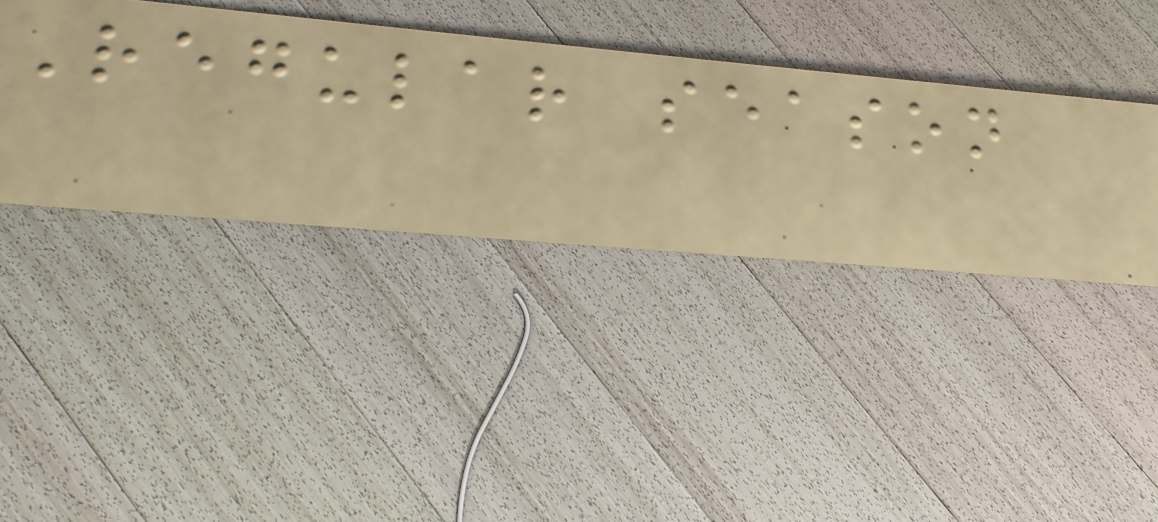Regular season
